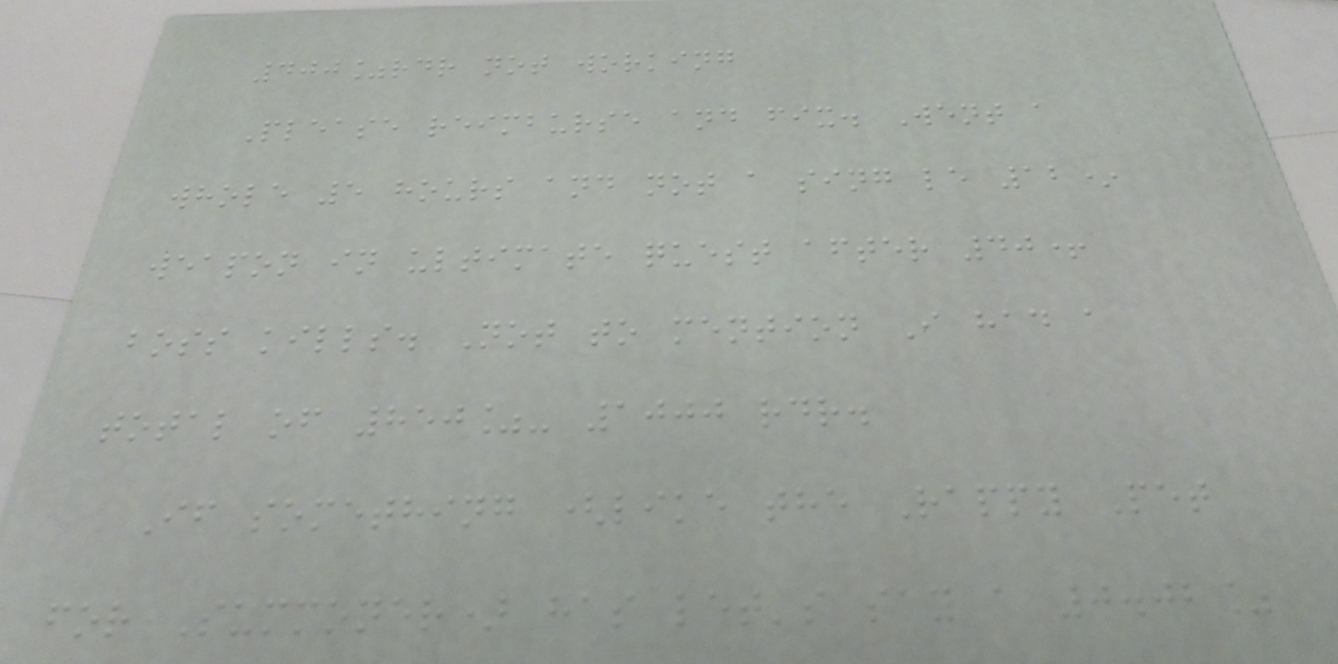400%rdr not working
Please reimburse and fix. Went a
whole 5 hours and not a sing le 12*
weapon in ultimate quest after 40+
boss kills. Not to mention I had a
total of 850%- 1000 rdr.
If something (like the Rappy Pet
for Summoner) has let's say a 0.02%
